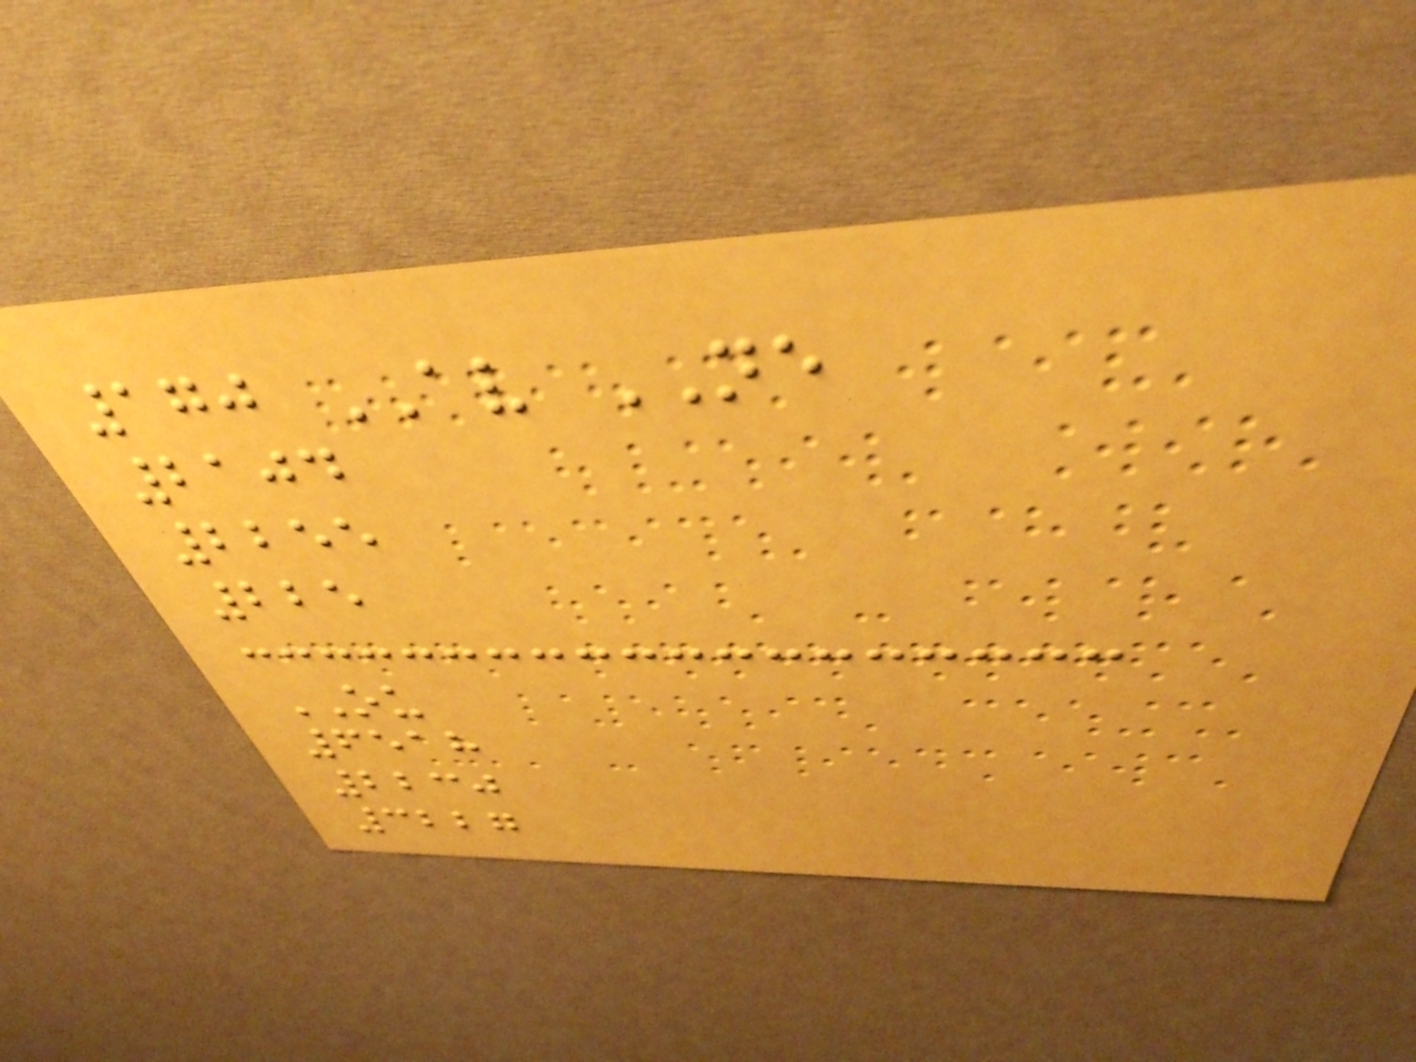170 AV NE
2104
2255
225
OU
6518
2230
3227
